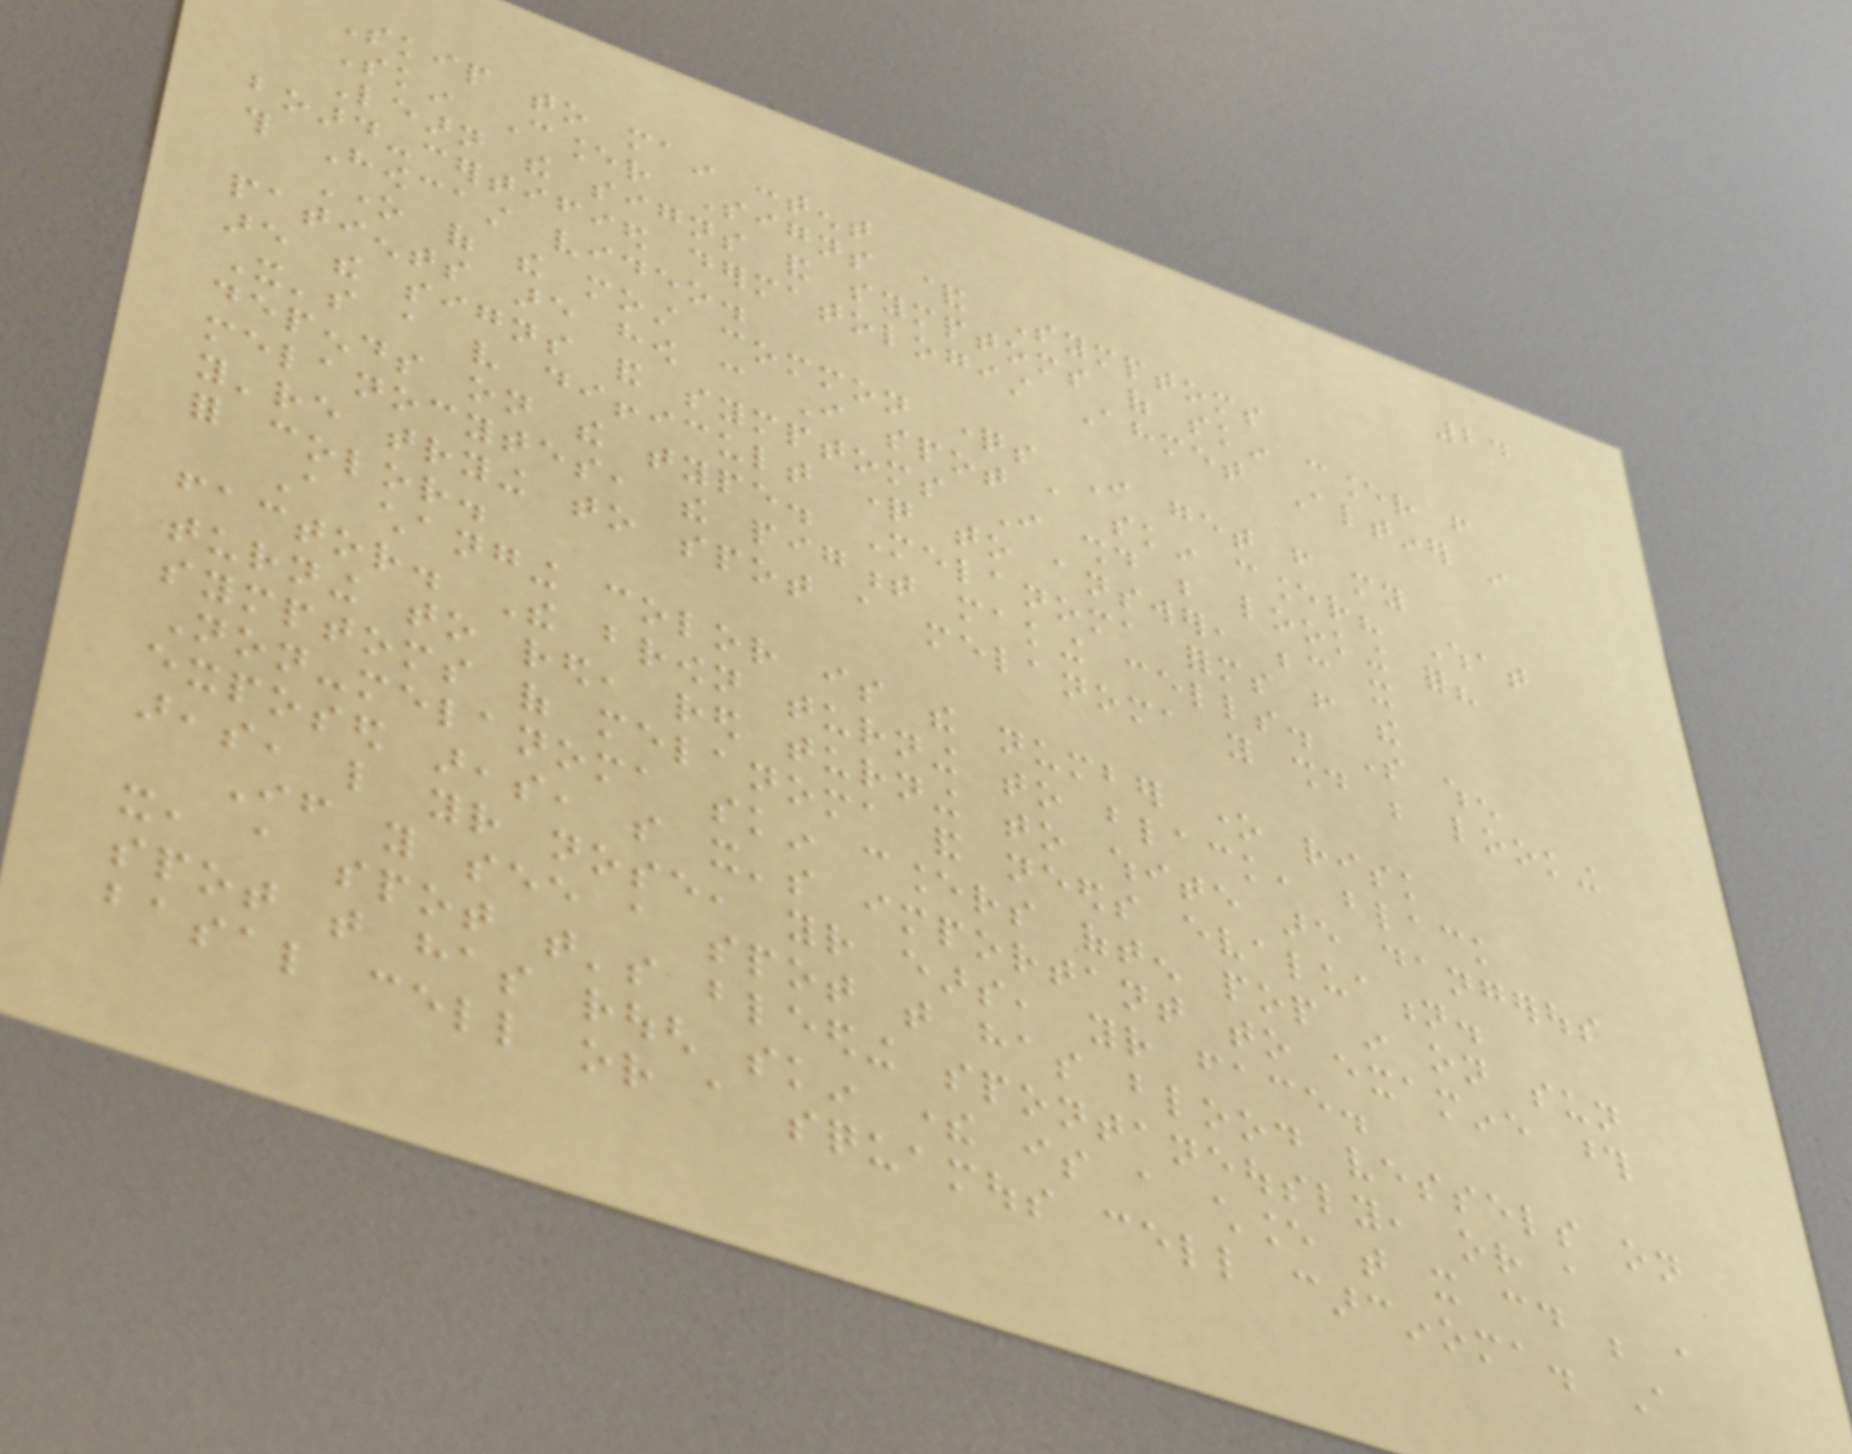24
Skip to main content
Skin Cancer Signs & Symptoms
Learn the signs and symptoms of skin cancer from
board-certified dermatologist Ahmet Altiner in
this Howcast video.
One of the most common questions I get from my
patients are how can I spot a skin cancer? What
are the signs and symptoms I should be looking for?
It's a very difficult question to answer, because it
depends on the type. Melanoma forms from the
melanocytes, the pigment making cells. So when
you're trying to spot a melanoma you should be looking
for color.
A changing color is the number one risk
factor. The brown turning to black, black
turning to red, red turning to white are dangerous
symptoms of melanoma and needs evaluation.
Non-melanoma skin cancers often pop in on sun
exposed areas, so it's important to examine those
areas, like your nose, your ears, your face.
If you see a spot that has blood vessels on
it, a spot that's bleeding spontaneously, or a
spot that has rough skin there is a chance that it could be a
basal cell or a squamous cell carcinoma. A
